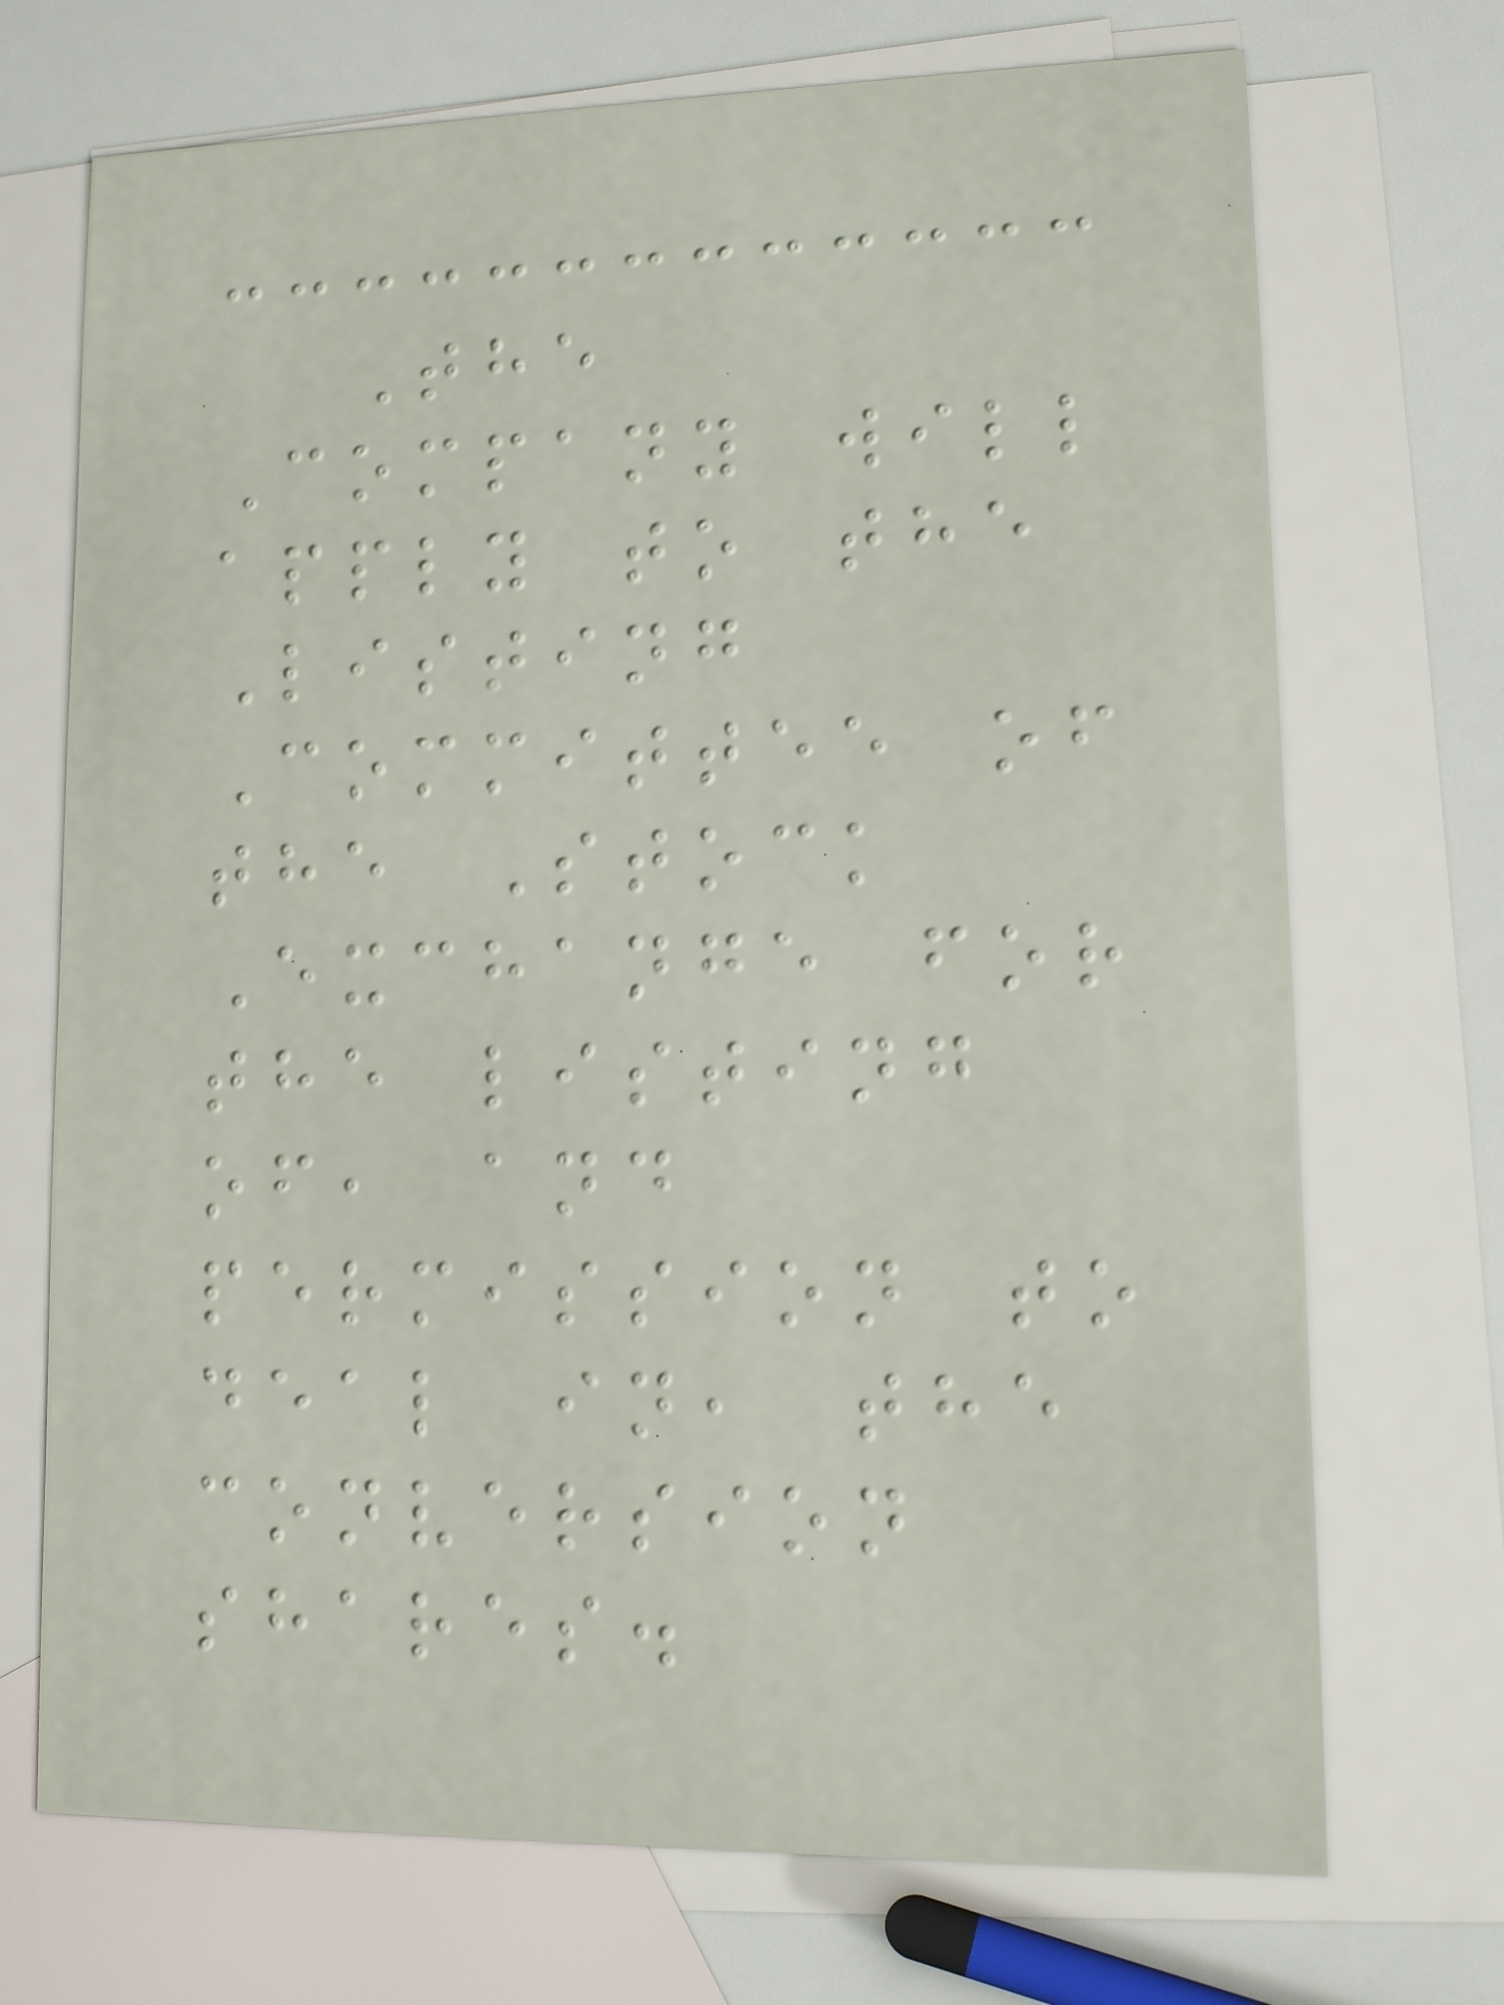The
Company will
apply to the
Listing
Committee of
the Stock
Exchange for
the listing
of, and
permission to
deal in, the
conversion
shares.
